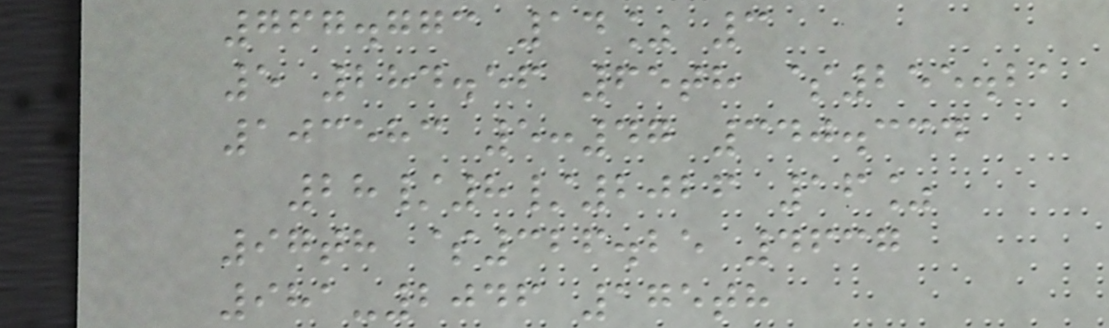767.773 14% 3
5 284.56 65th $255.21
103583 5:47 340.334
28/8/2026 16%
97th $326.25 4637
981-2046 175th
